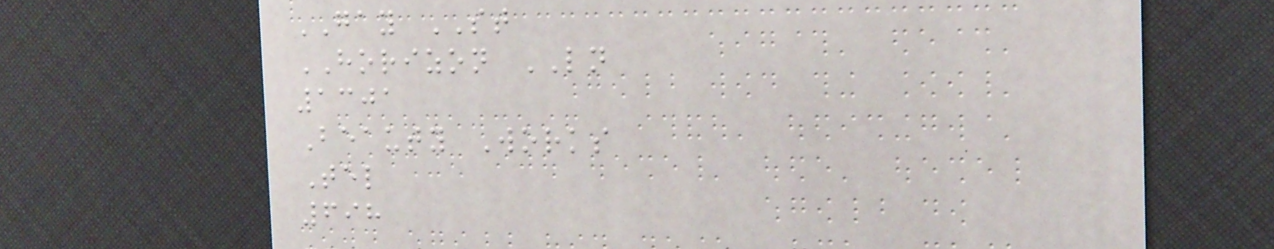GAY ST
HORIZON LN
1301
Beauty Works
Tel
698
